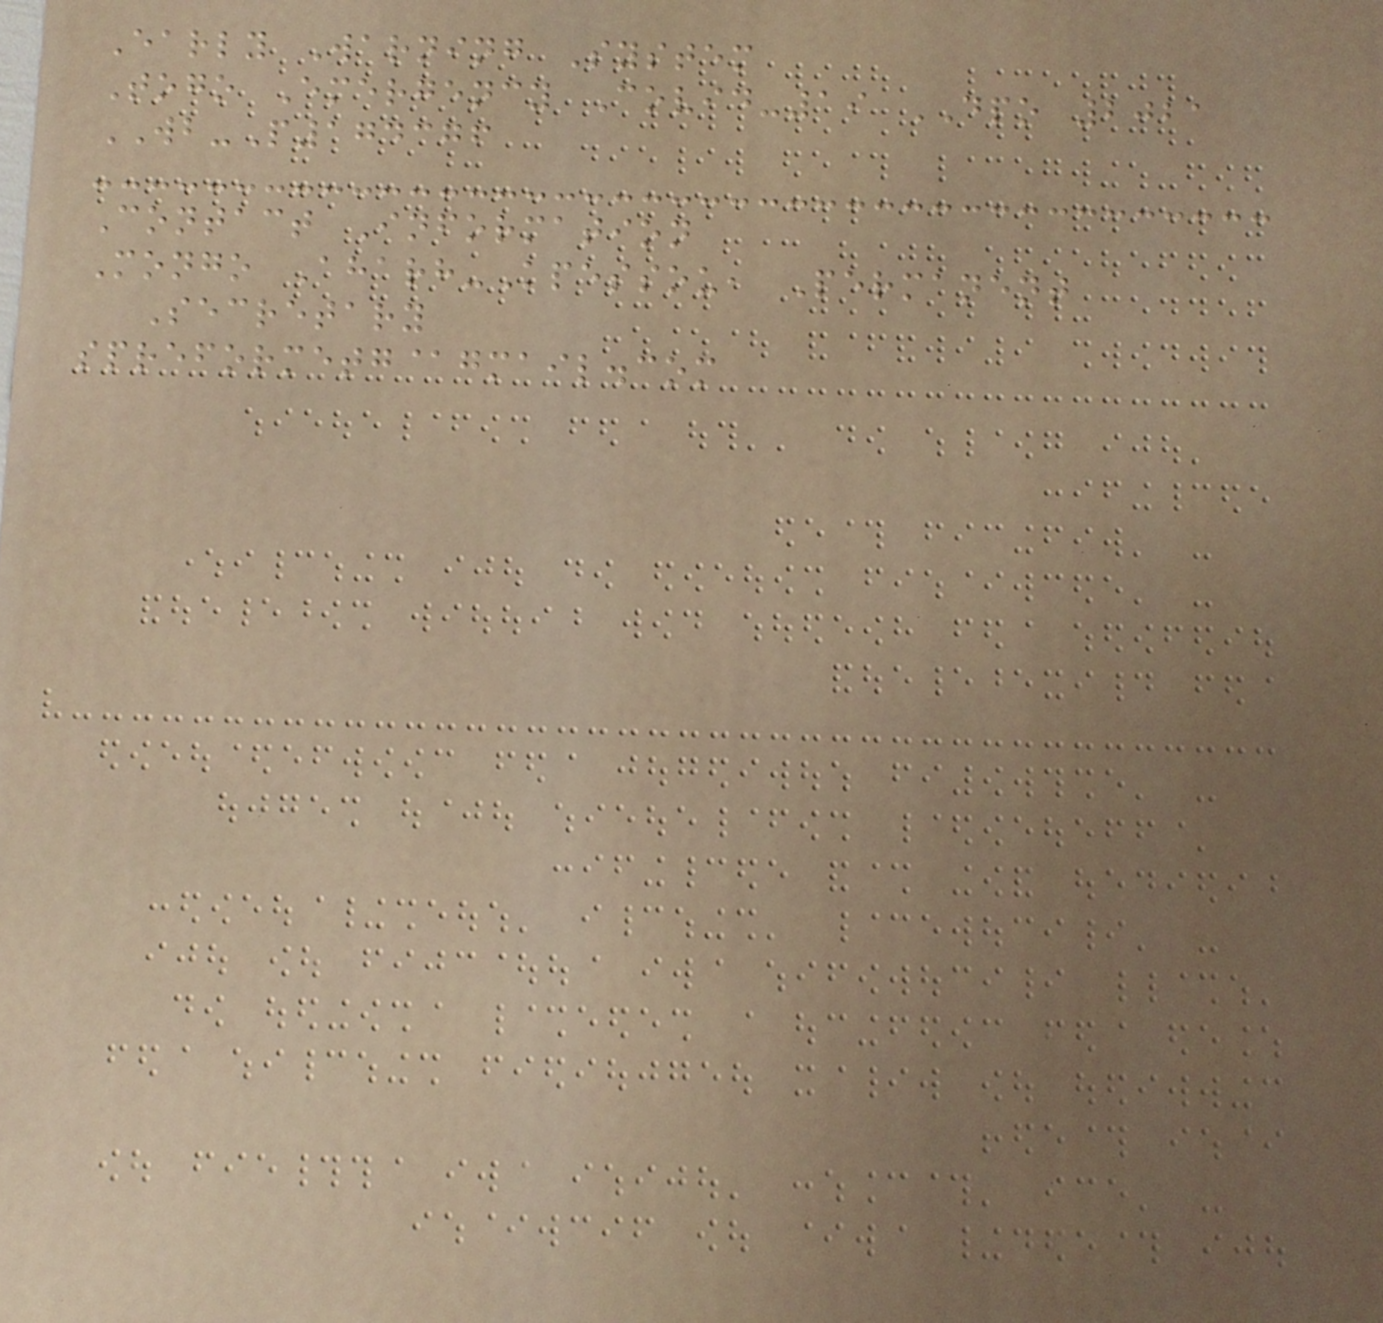Early Warning System
Togo Emergency Covid-19 DPO 2021
WB-P174376
Contact Information
Mongo Aharh-Kpessou, Permanent
Secretary
spreformetg@gmail.com
